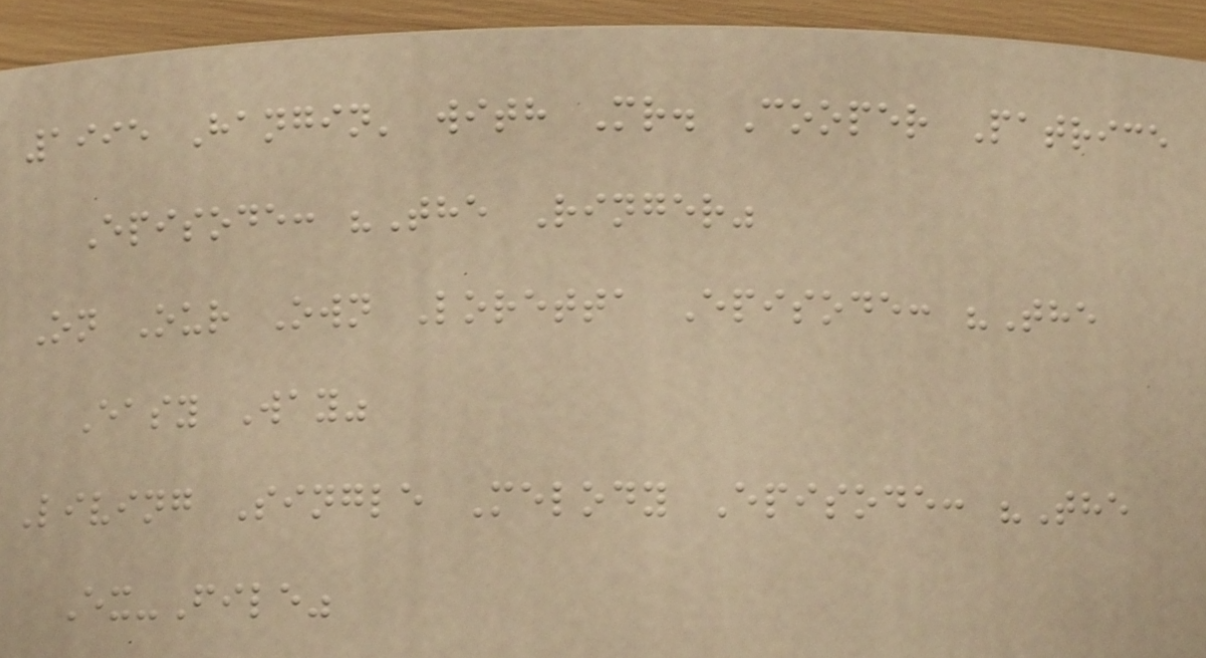1995 Hangin' with Mr. Cooper Patrice
Episode: "The Ringer"
On Our Own Loretta Episode: "The
Easy Way"
Living Single Melody Episode: "The
Ex-File"
